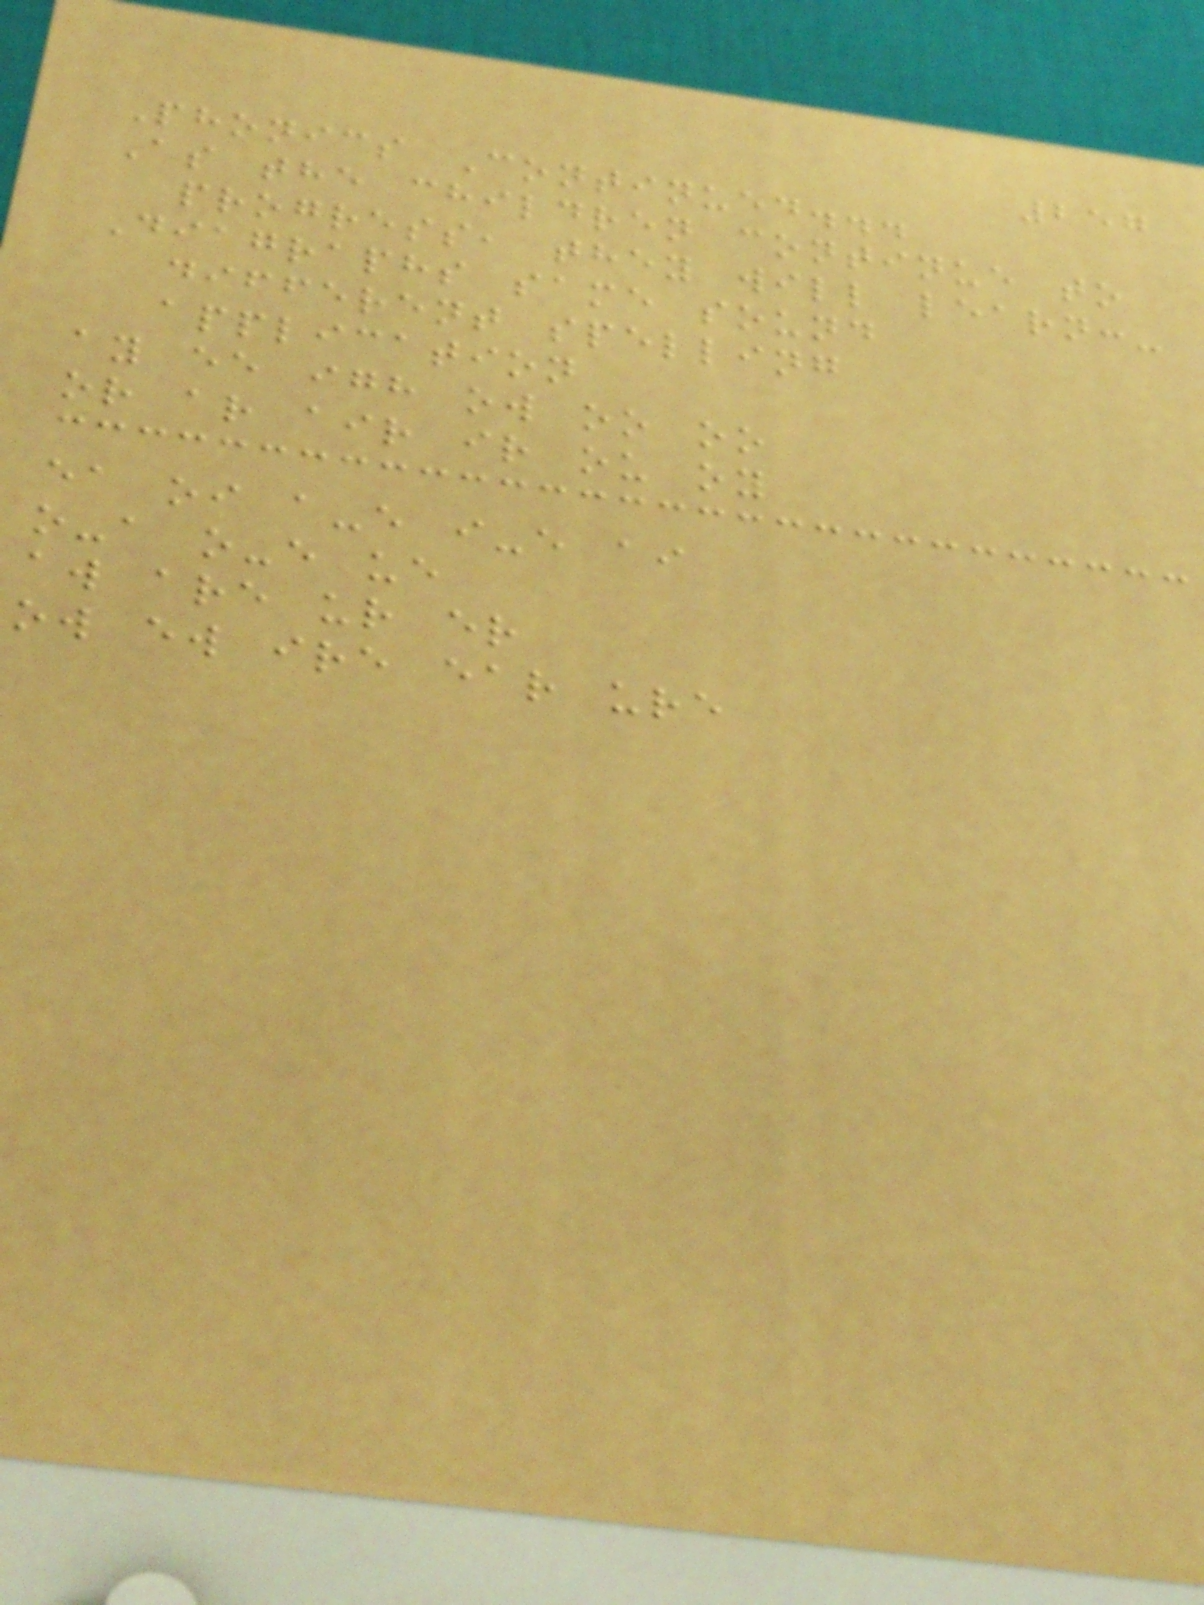257
Phonics Continued...
As the children continue to
progress, they will learn:-
Diagraphs same sound
different spelling
application
ay ee igh ow oo oo
or ar air ir ou oy
ea oi a-e i-e ai
o-a o-e ue
aw are ur er
ow ew ire ear ure
